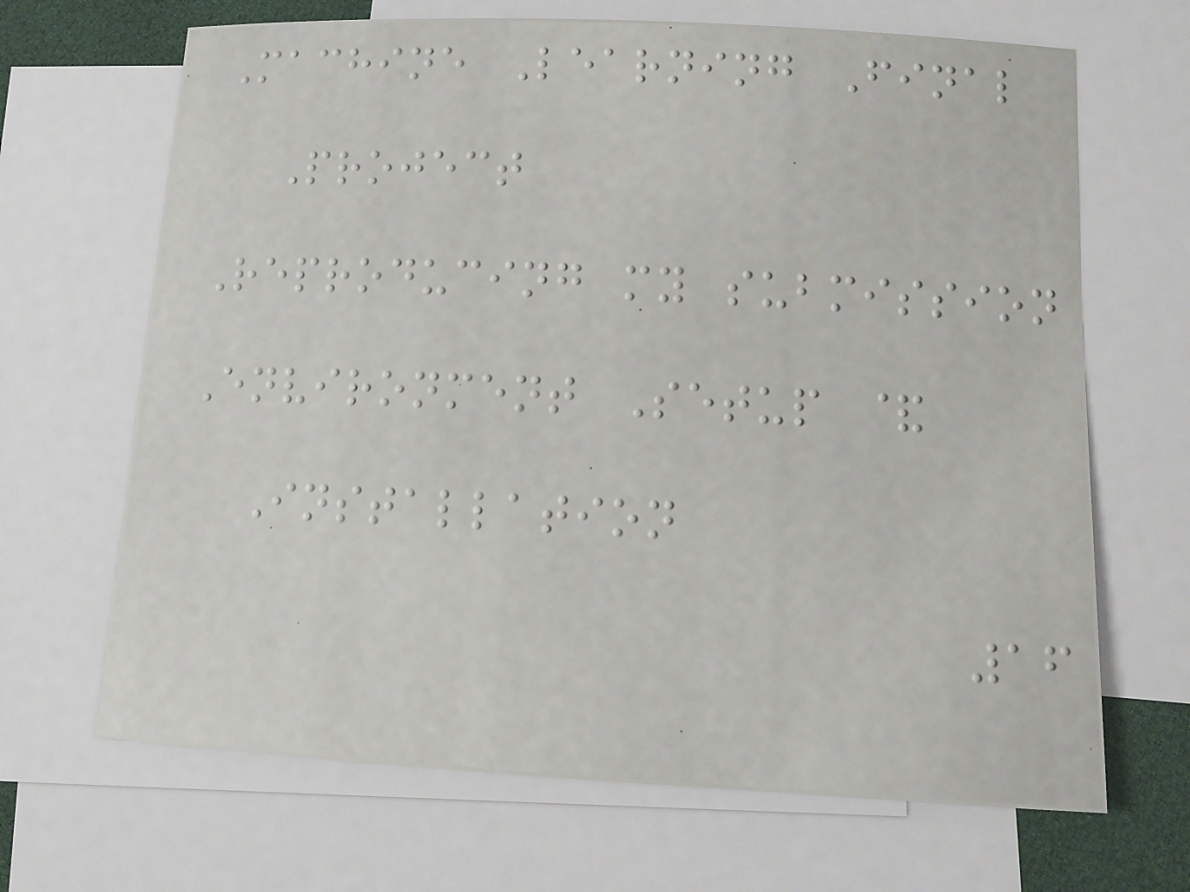Machine Learning Final
Project
Reproducing my submission
Environment Setup &
Installation
16
